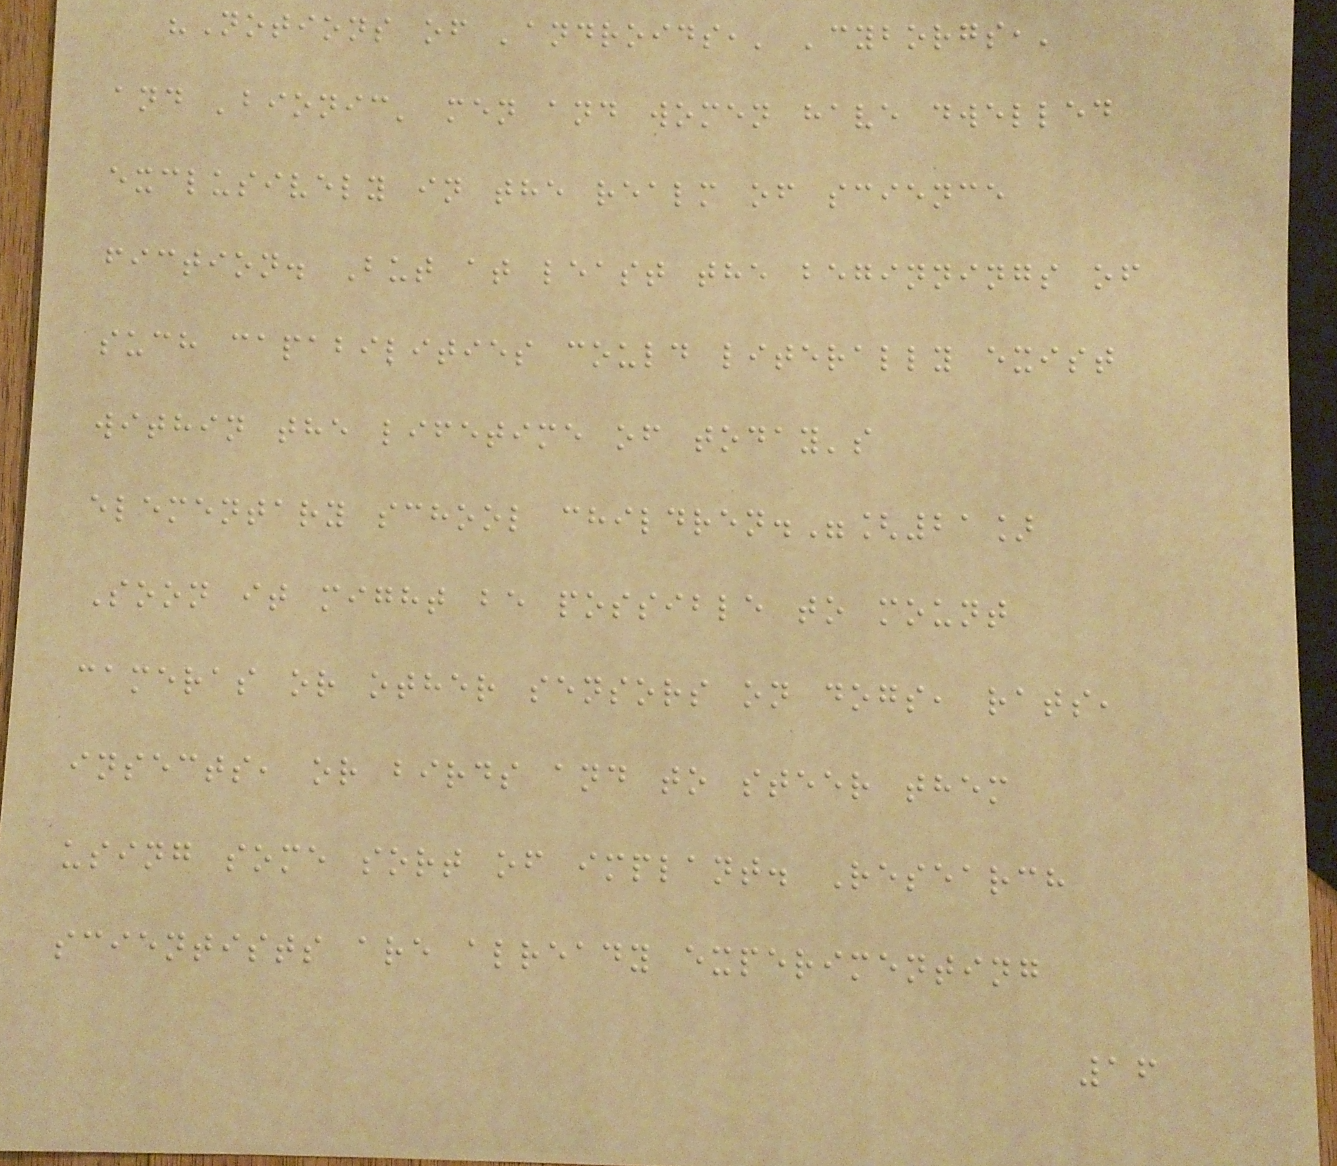"Notions of 'androids,' 'cyborgs,'
and 'bionic' men and women have dwelled
exclusively in the realm of science
fiction. But at least the beginnings of
such capabilities could literally exist
within the lifetime of today's
elementary school children."[21]
Soon it might be possible to mount
cameras or other sensors on dogs, rats,
insects, or birds and to steer them
using some sort of implant. Research
scientists are already experimenting
16
